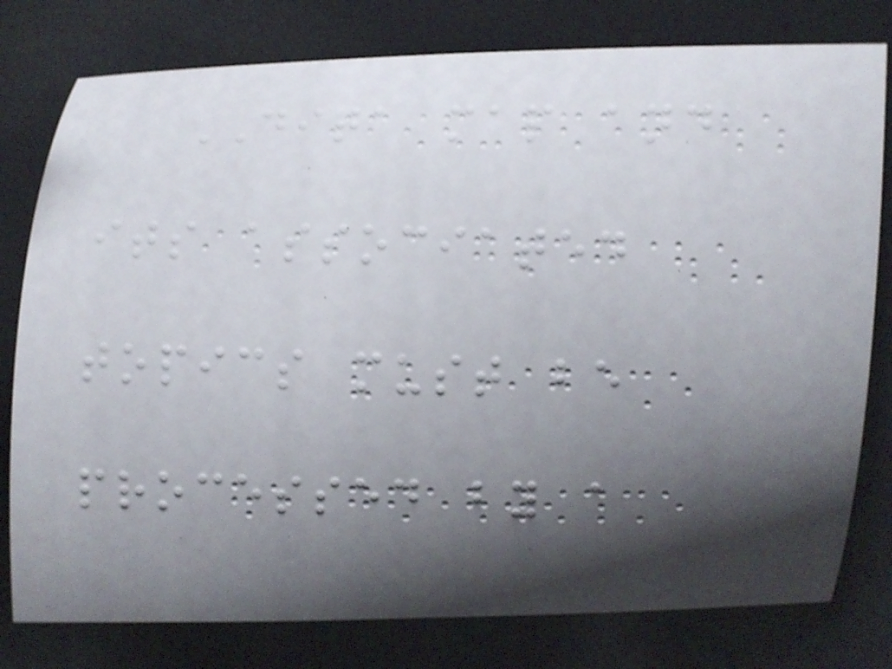DITA map and
its associated
topics must be
processed by a
